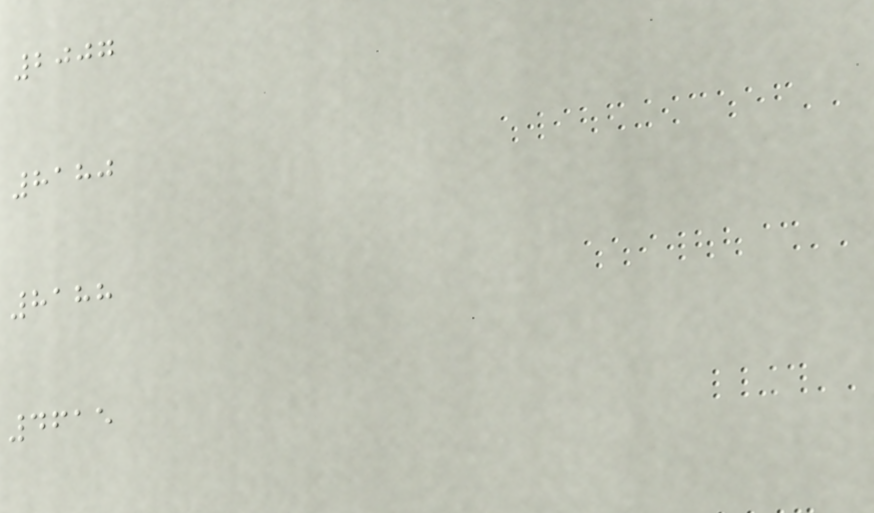2007
8180
8188
4615
